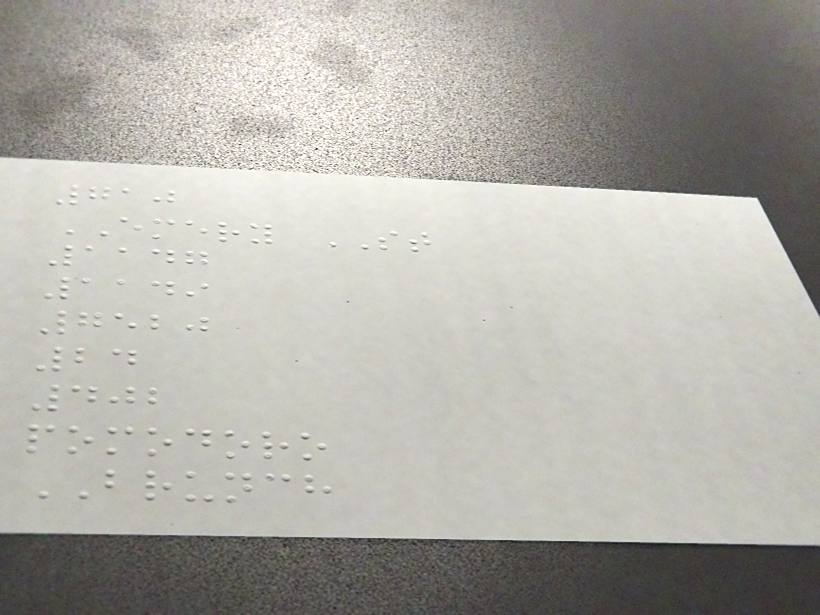710
EMERY ST
1147
1149
7520
24
402
pomodoro
BRUNCH
